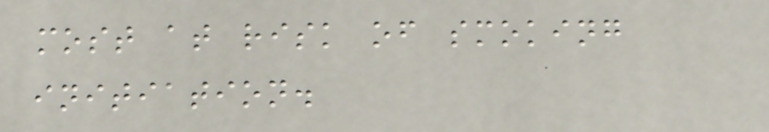most at risk of smoking
initiation.
